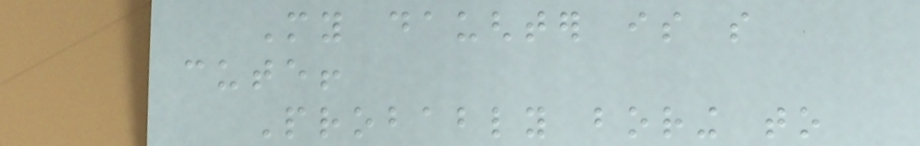My daughter is so
cute!
Probably boring to
